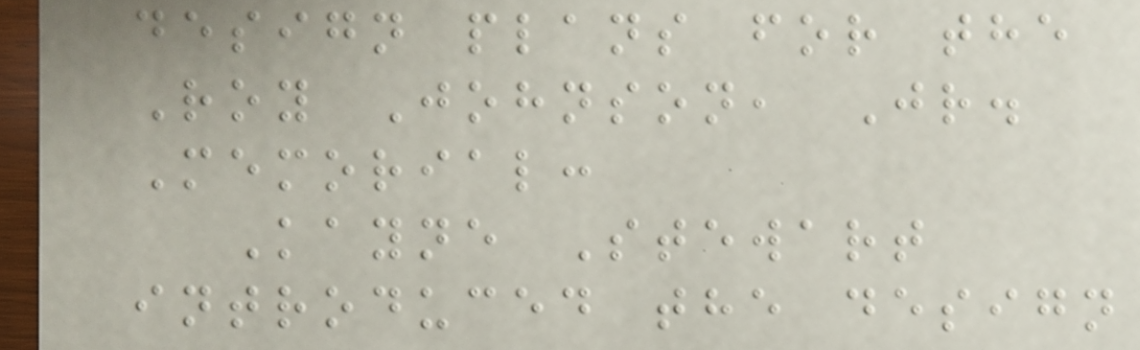design plans for the
Roy Johnson, Jr.
Memorial:
Kayne Stewart
introduced the design
